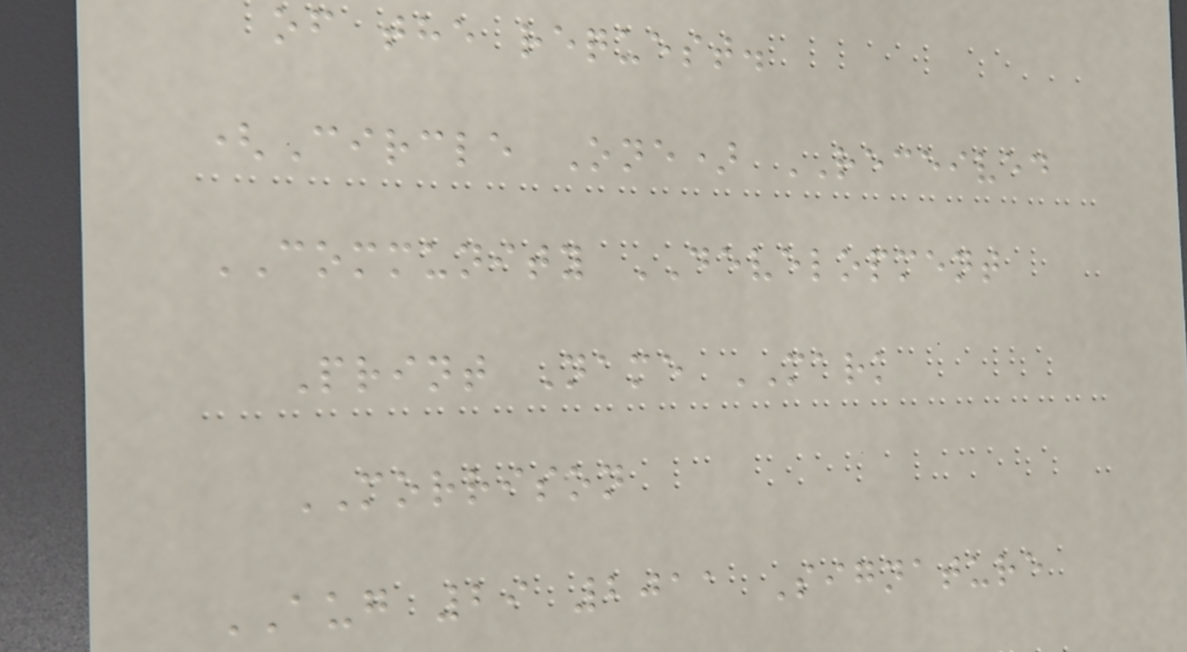of the request.
(Circle One) RECEIVED
COMMUNITY DEVELOPMENT
Print Name MARK
MORRISON
AUG 29 2011 Signature
